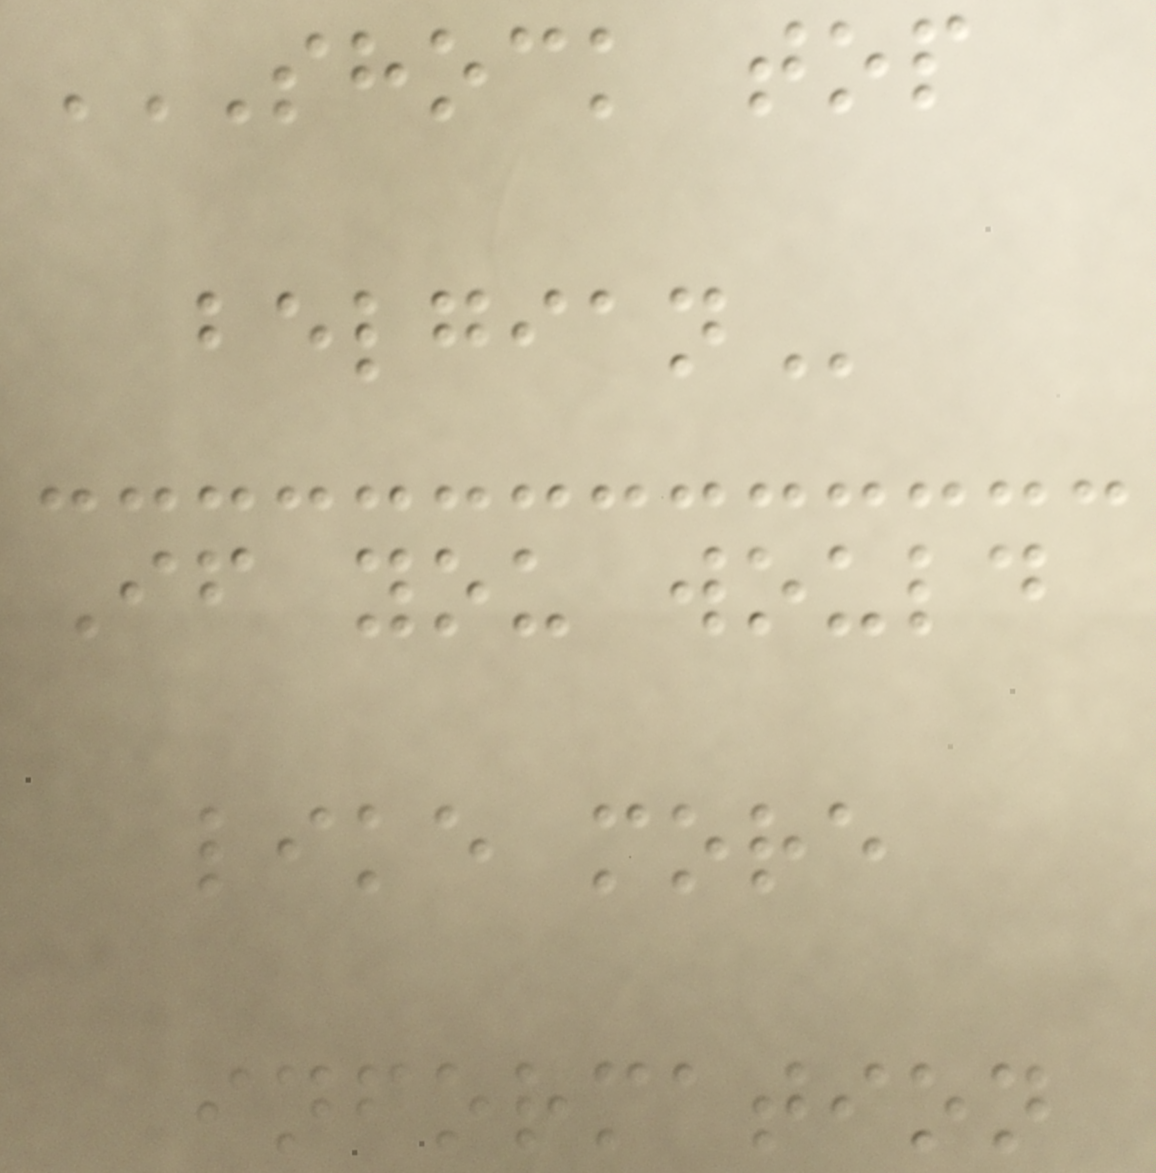SHOCK TOP
BELGIAN
If you would
like more
information
